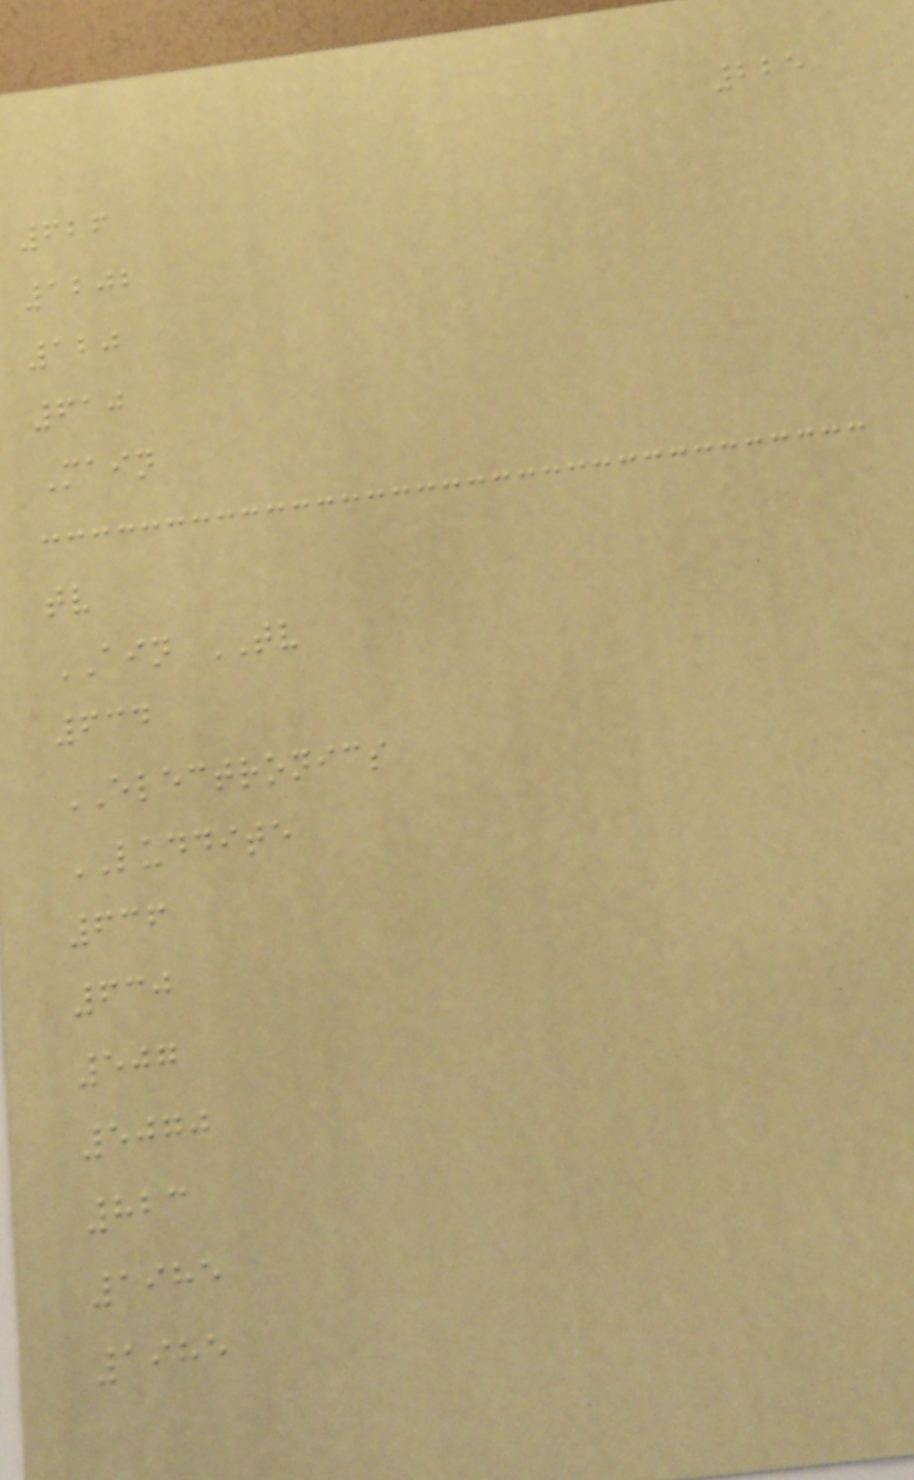225
626
1202
120
610
Main
tv
AIN TV
634
ELECTRONICS
LUDDITE
636
630
507
5070
823
1985
1985
